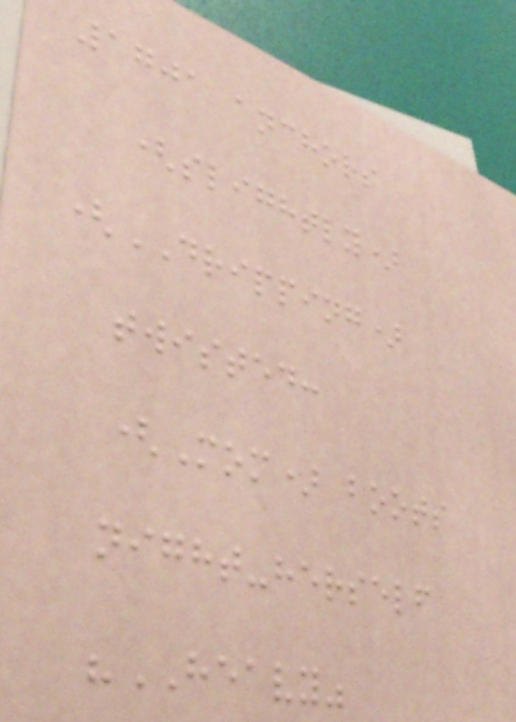1701 anchors
(slightly)
(DRIPPING)
twisted:
(Mom) boots
night-herself
"HEAVY"
